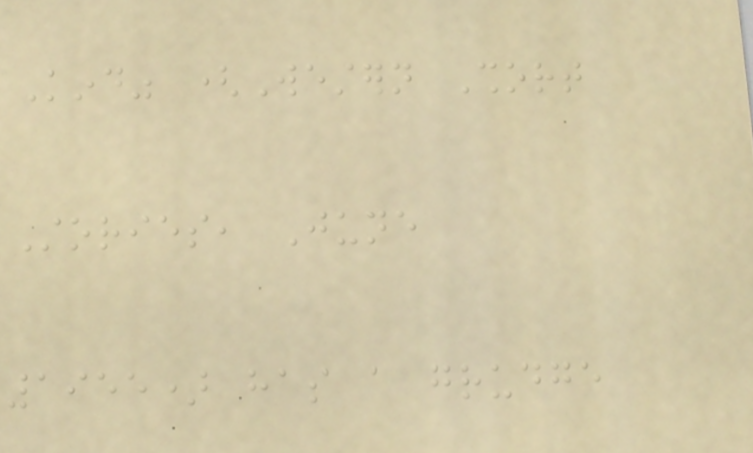Kind" (Western Short
Stories, June
1955) has a grudge
